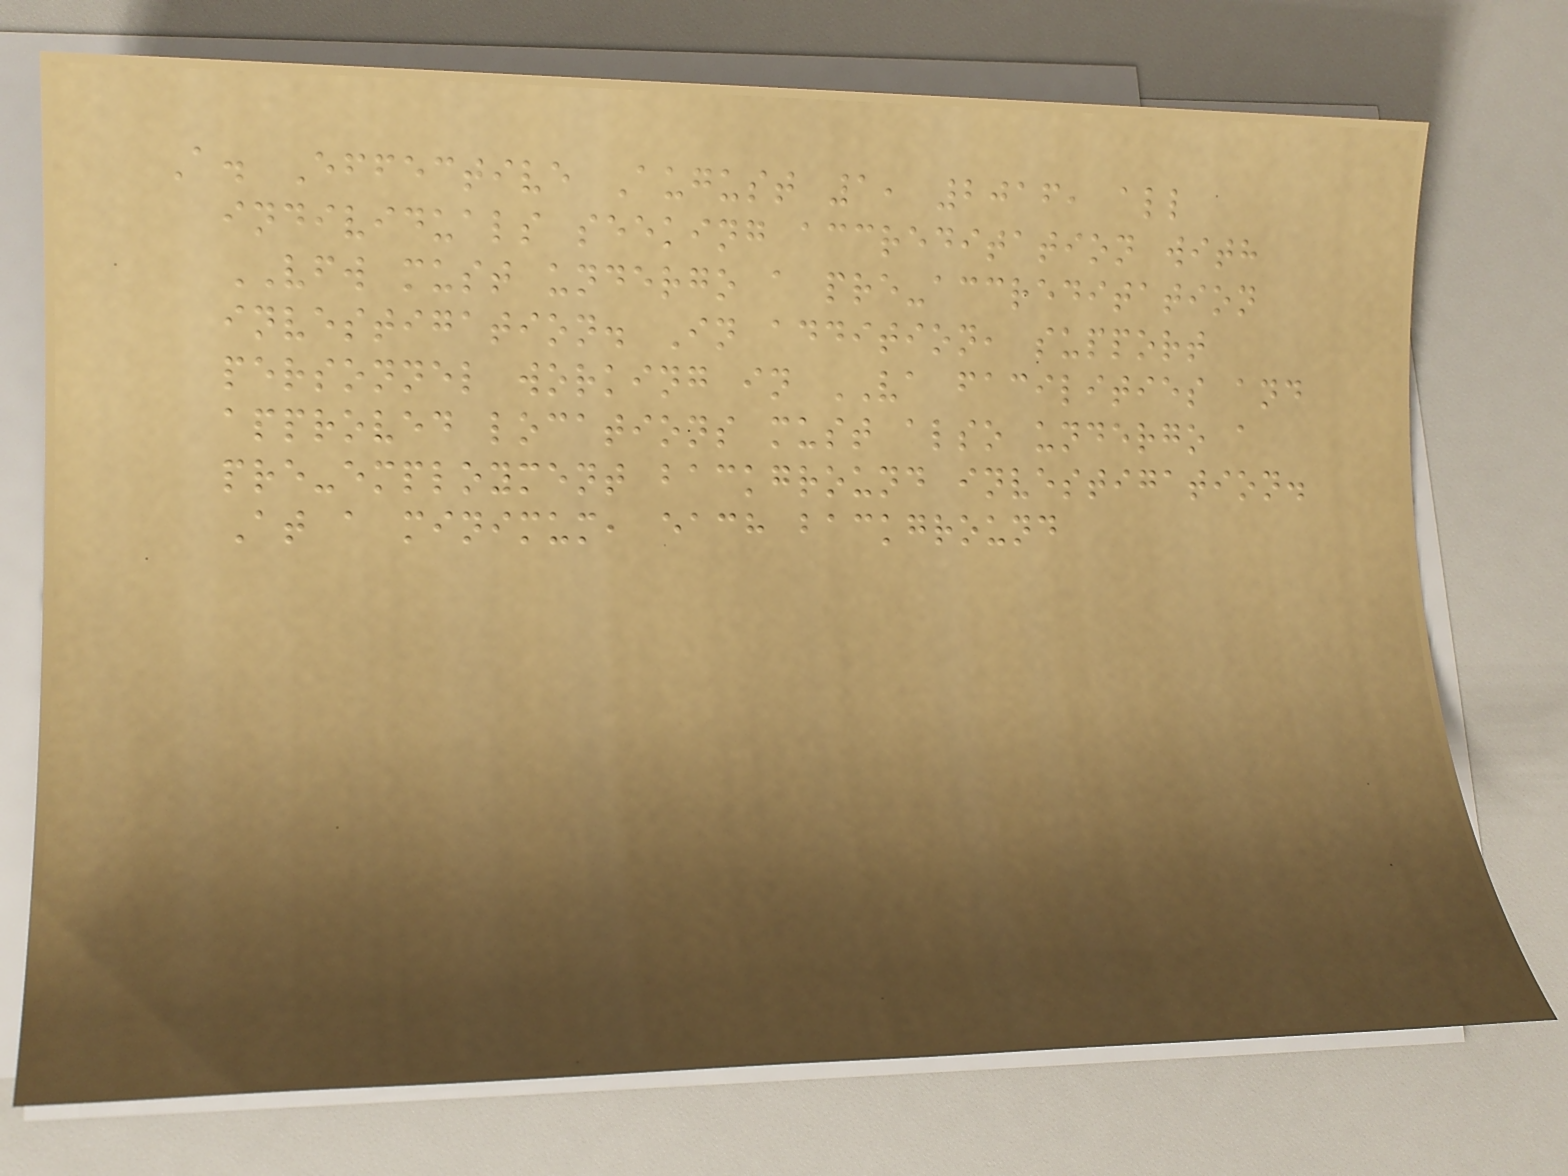A. Effective August 1, 2016, all
individuals seeking accreditation with
VFW must undergo a pre-accreditation
investigation. In addition, support
personnel working in VA facilities and
approved locations must also undergo a
pre-employment background investigation.
At a minimum, each background
